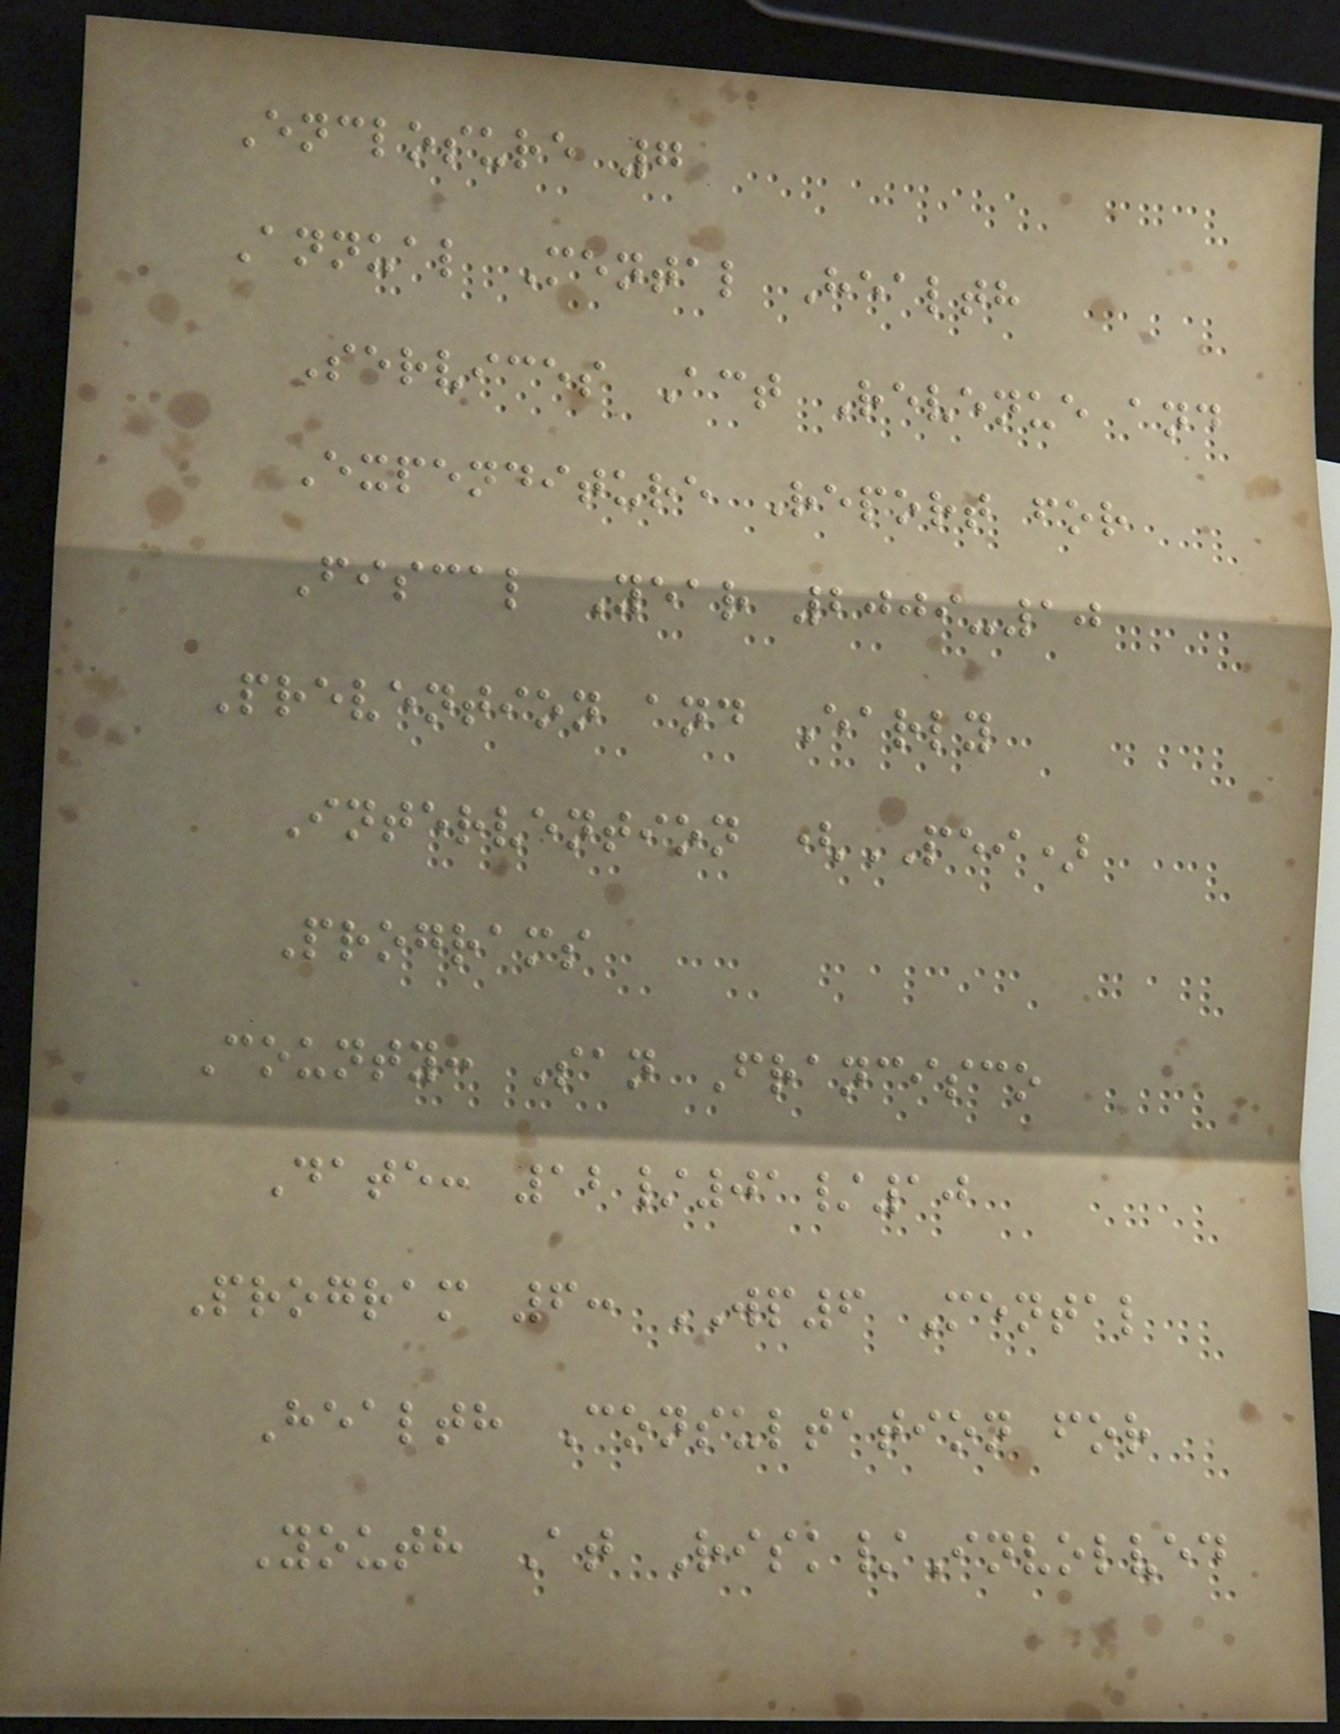Enclosure 7
Annual Mental Health
Services Act Revenue and
Expenditure Report for
Fiscal Year 2009-10
Prevention and Early
Intervention (PEI)
Programs
County: San Francisco
Date: 12/01/10
Program 6: WP6 Mental
Health Consultation for
Youth At Risk/Involved
